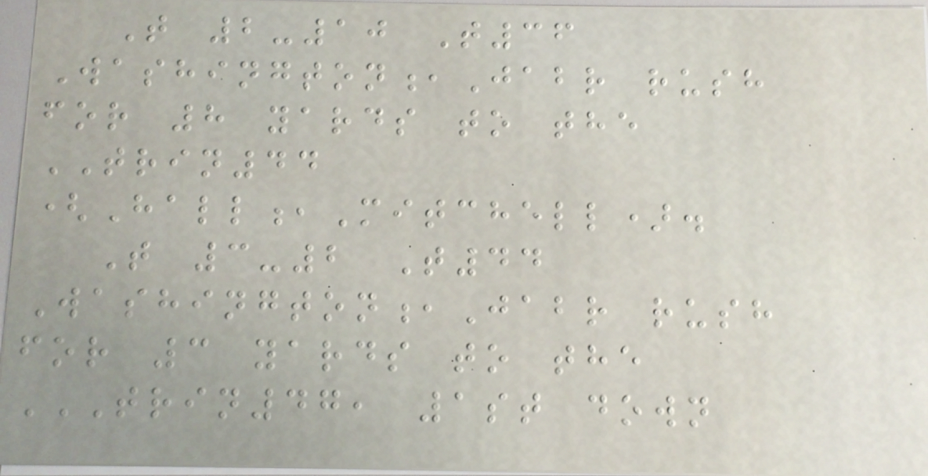T 2-10 T36
Washington,Jabr rush
for 8 yards to the
TRIN44
(Hall,Mitchell).
T 3-2 T44
Washington,Jabr rush
for 3 yards to the
TRIN47, 1ST DOWN
